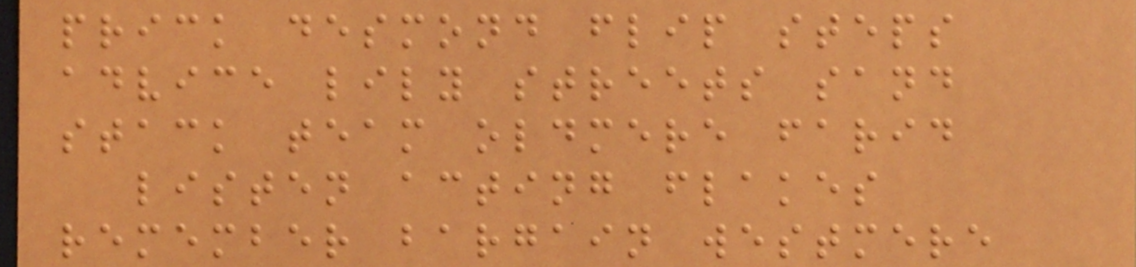prick desmond flip steps
advice lily streets sand
stack team oldmere farid
listen acting flakes
remember bargain westmere
